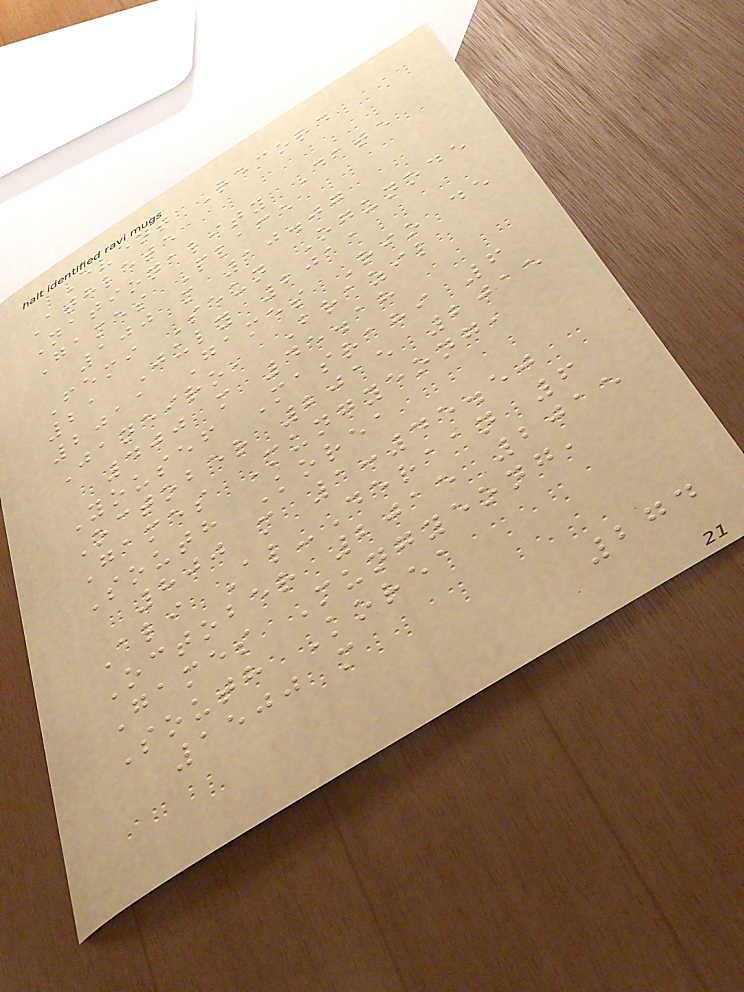Event Record
Athlete
Nationality Date
Games Place
100 m 10.07
Femi Seun Ogunode
21 July 2011
2011 Games Rio de
Janeiro, Brazil
400 m 45.18
Yousef Masrahi 6
October 2015 2015
Games Mungyeong,
South Korea
800 m 1:45.50
Ali Al-Deraan 6
October 2015 2015
Games Mungyeong,
South Korea
1500 m
274
